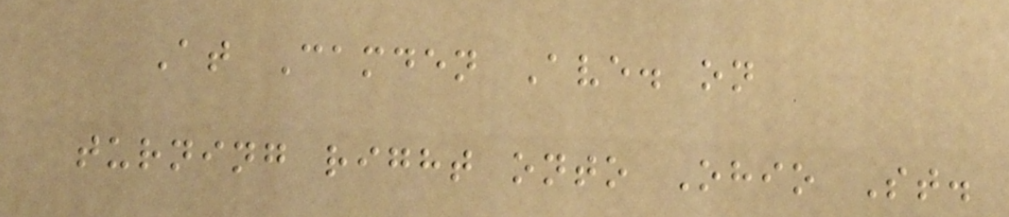At Camden Ave. on
turning right onto Ohio St.
